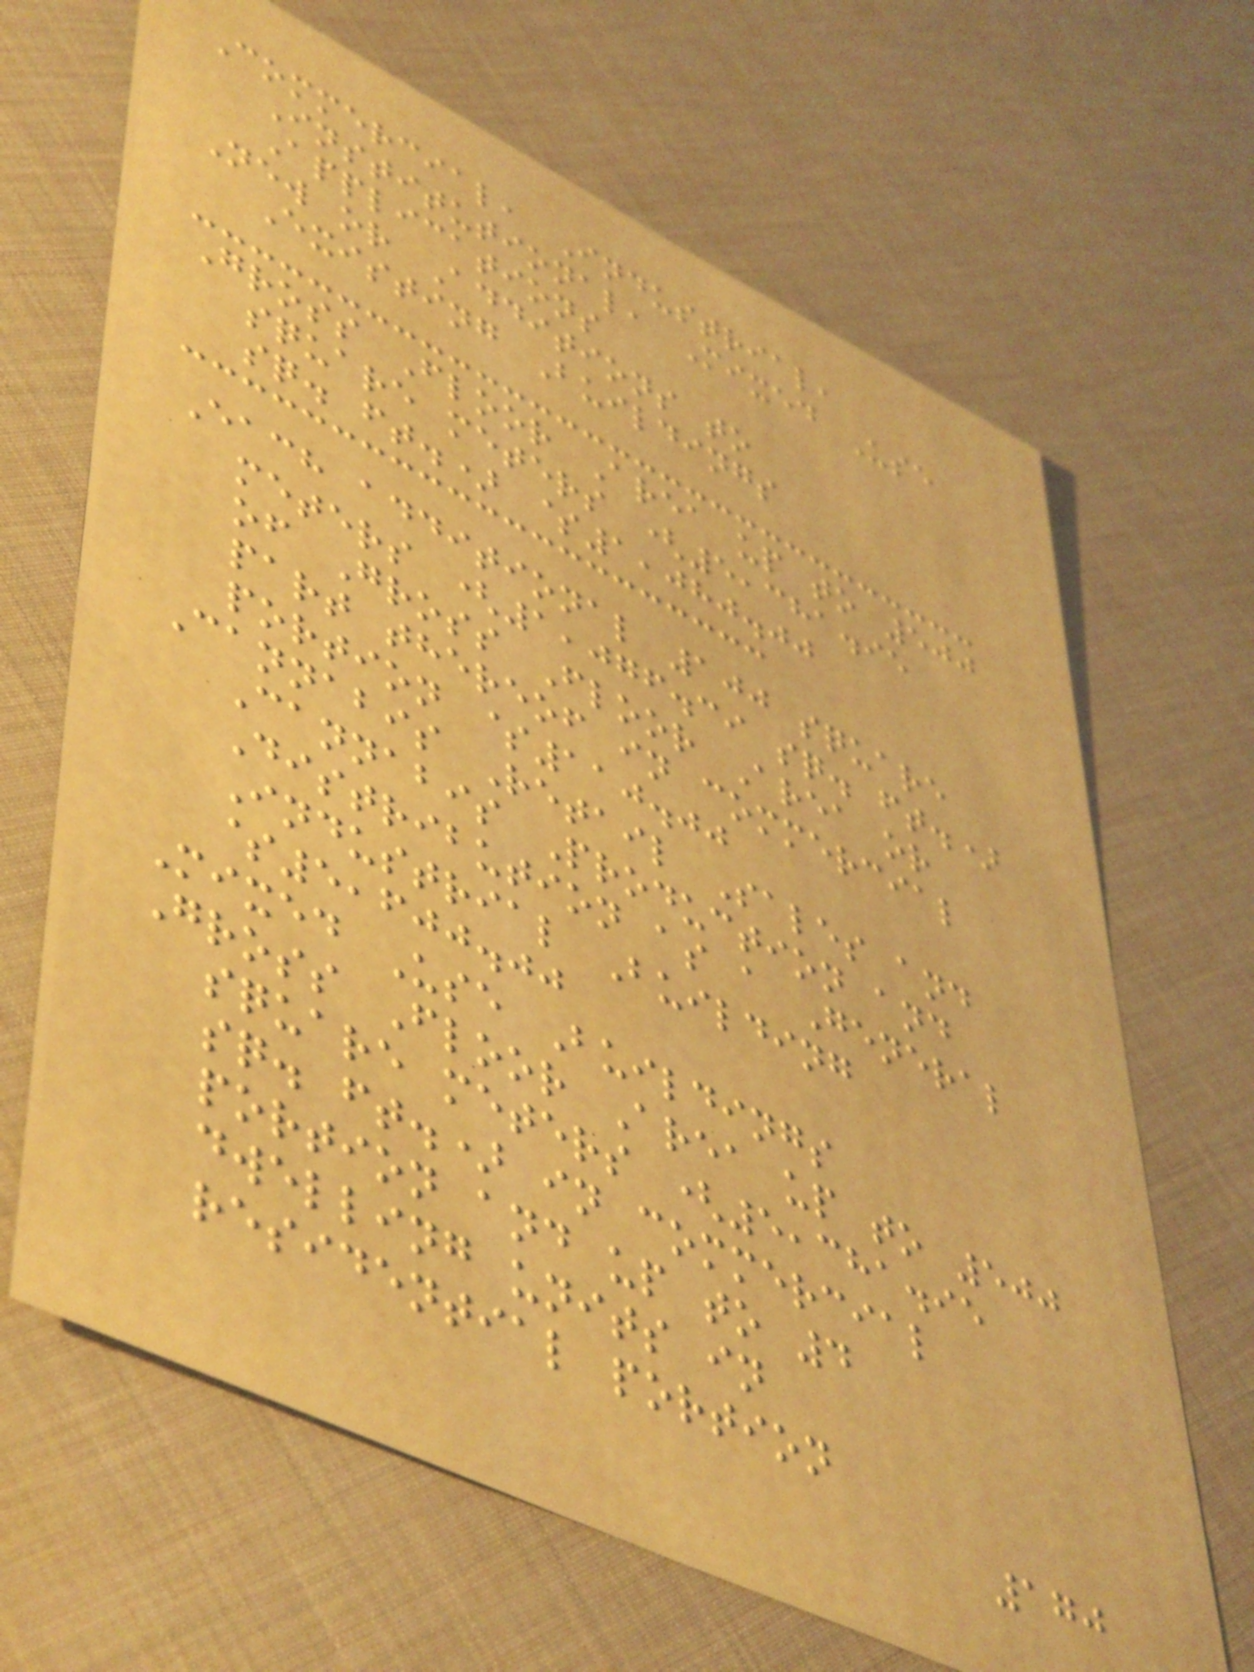Commercial, Industrial,
Institutional, Mixed Use
Applications
New or Additions to
Existing Buildings
Gross Floor Area up to 500
square meters (5,381.95
sq. ft.) $1,080.00
Each additional 100 square
meters (1,076.39 sq. ft.)
of Gross Floor Area or
part thereof in commercial
portion $110.00
Cannabis Retail Sales and
Cannabis Production and
Distribution as a General
Industrial Building
$5,600.00
Mixed Use Buildings
Gross Floor Area up to 500
square meters (5,381.95
sq. ft.) in commercial
portion and up to 4
dwelling units in
residential portion
170
